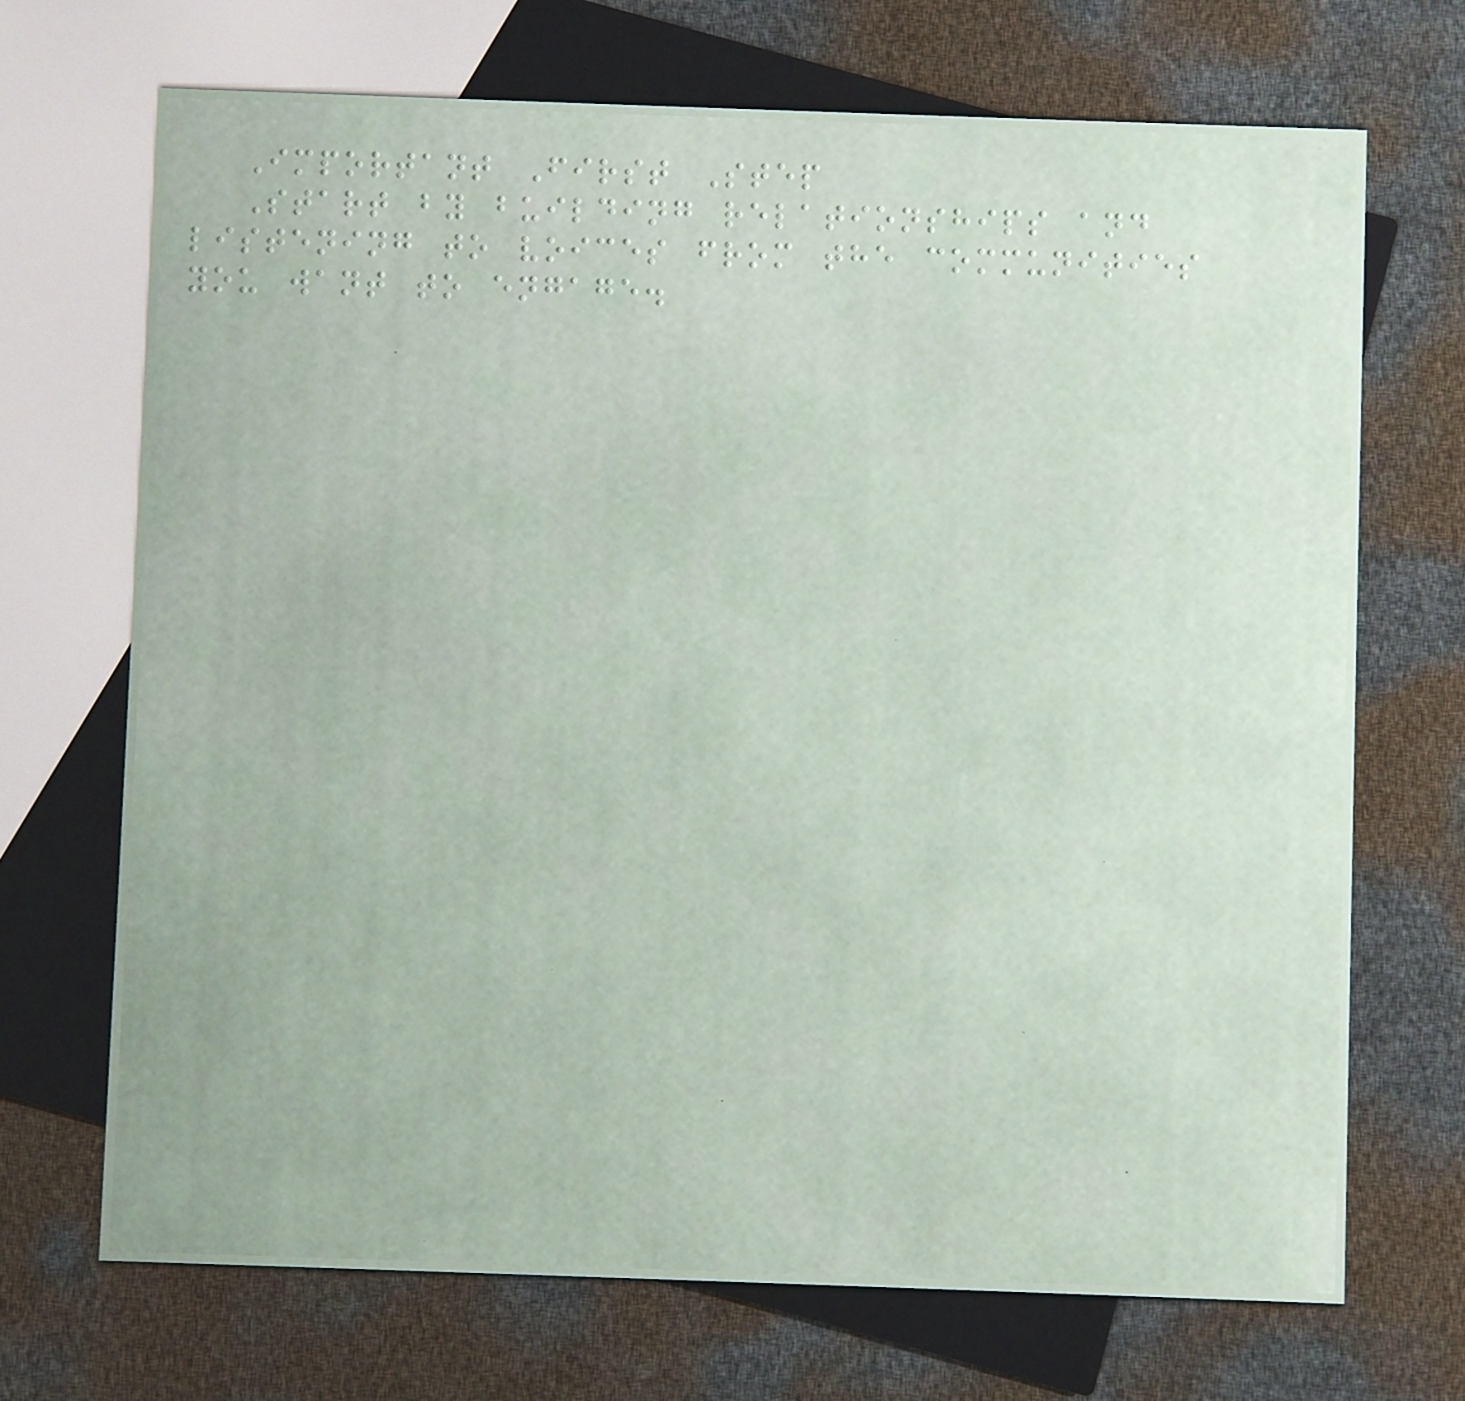Important First Step
Start by building relationships and
listening to voices from the communities
you want to engage.
